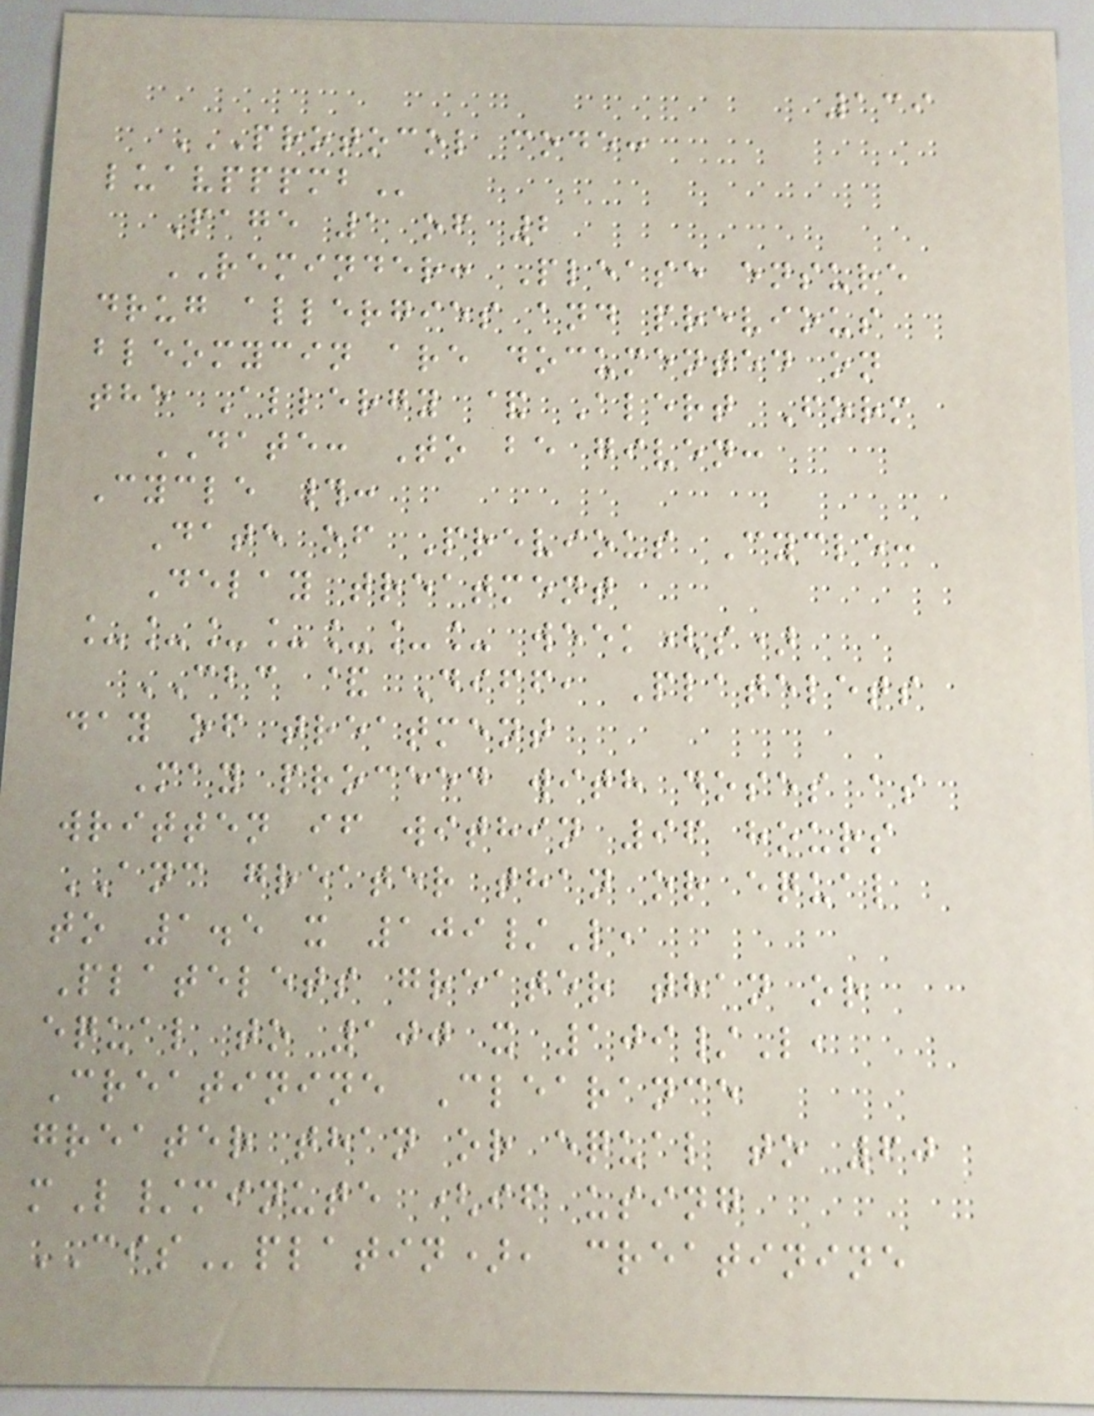139
PROTOCOL CODE:
LUAVPPPMB
Page 1 of 2
REMINDER: Please ensure
drug allergies and previous
bleomycin are documented on
the Allergy & Alert Form
DATE: To be given:
Cycle #:
Date of Previous Cycle:
Delay treatment
_______ week(s)
CBC & Diff, Platelets
day of treatment
May proceed with doses as
written if within 96 hours
ANC greater than or equal
to 1.5 x 109/L,
Platelets greater than or
equal to 100 x 109/L,
Creatinine Clearance
greater than or equal to 60
mL/minute (if using
CISplatin), creatinine
